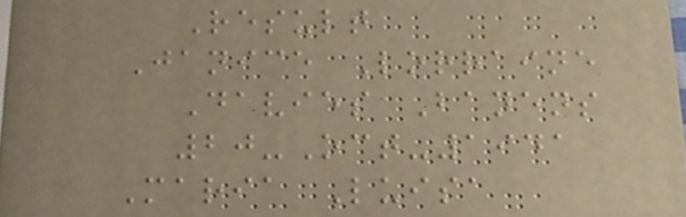Result
Janice Lorraine
Davies Banens
20-Oct-1941
Maria Luisa
